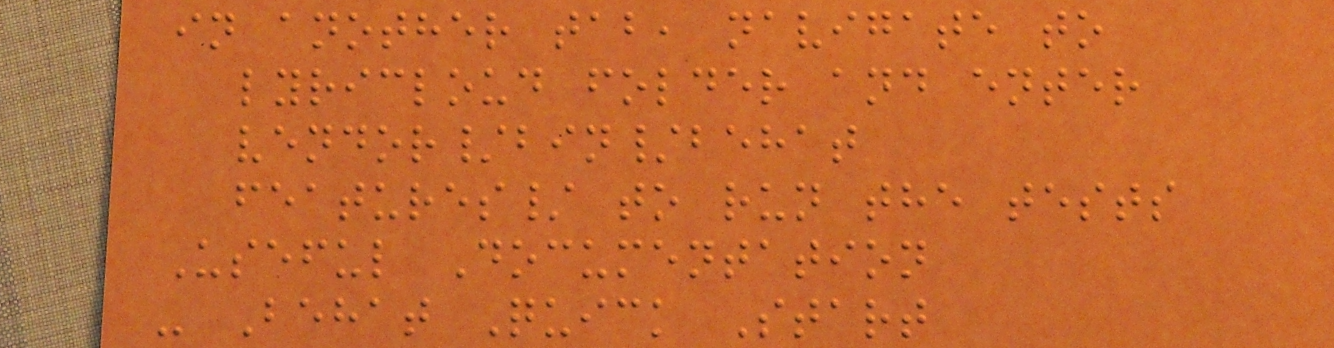in another tab, navigate to
lyricloud folder and enter
vendor/bin/behat
features/ to run the tests
Useful Documentation
- Behat Quick Start
